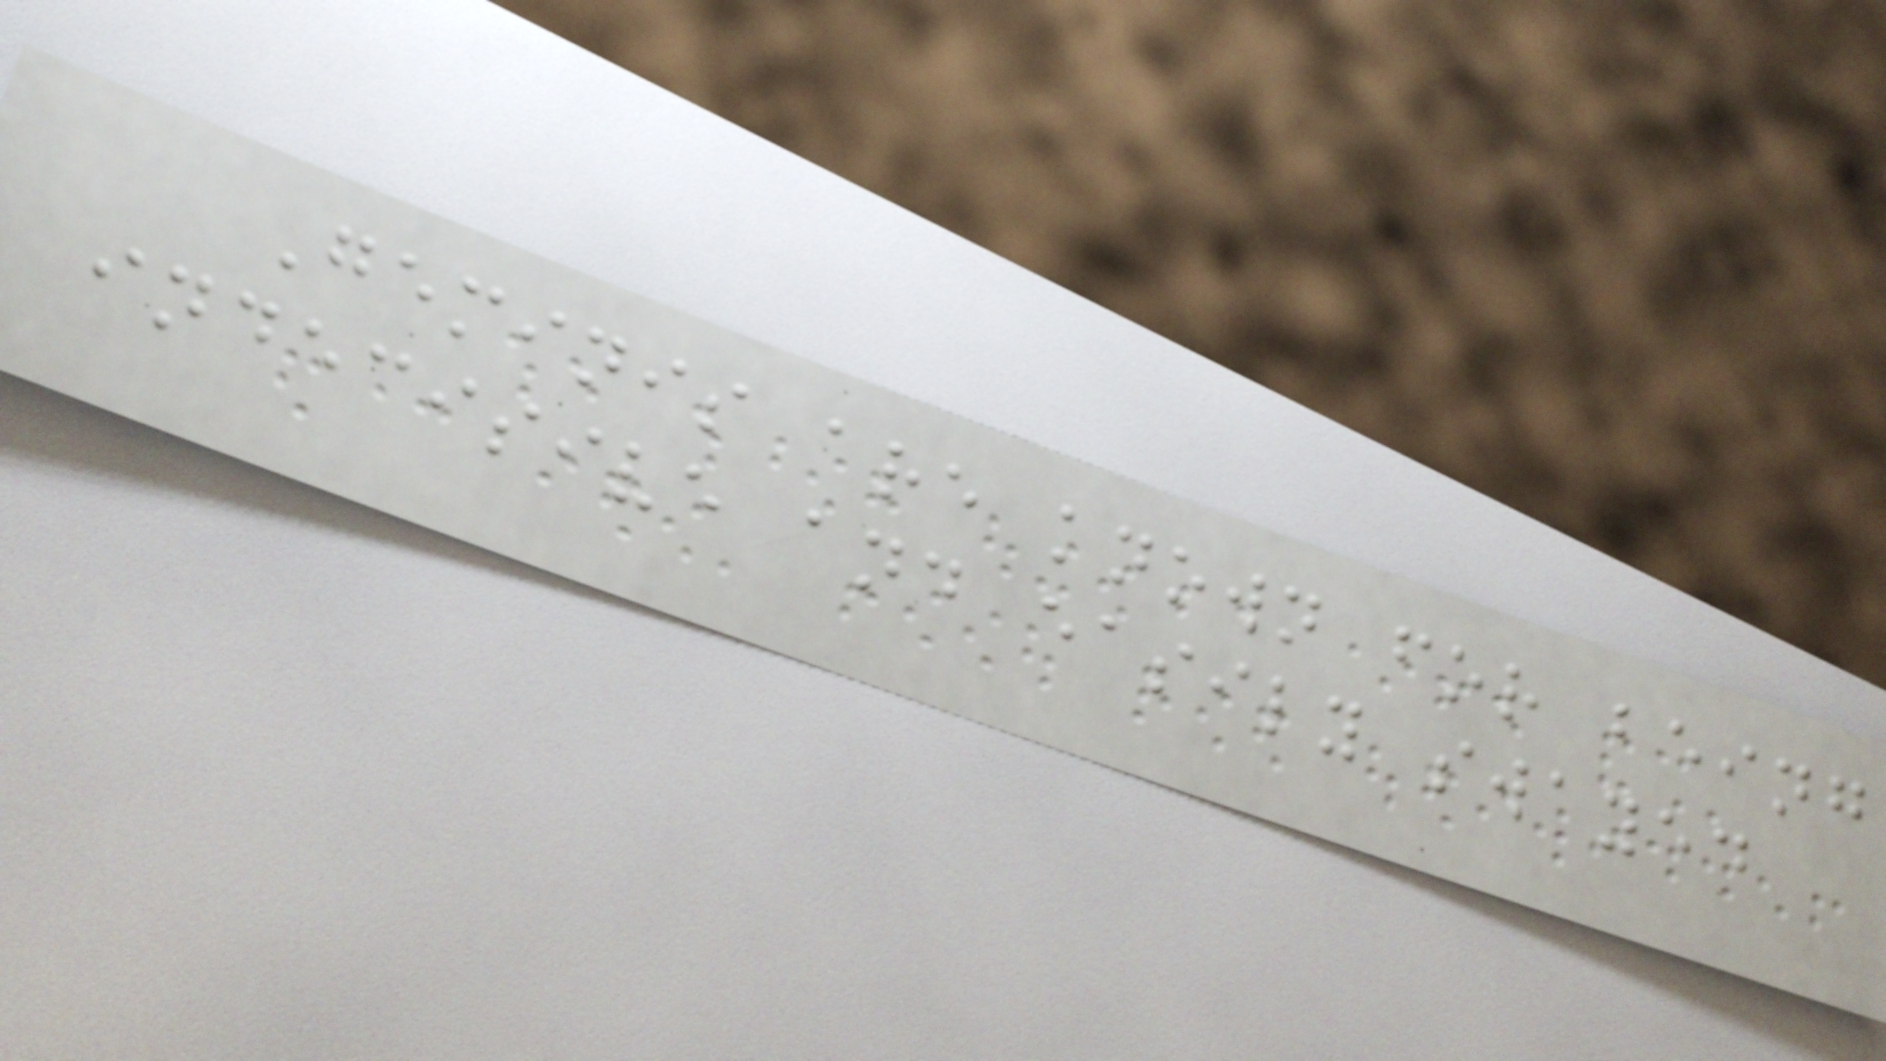Geminis are known for being
indecisive and easily swayed
